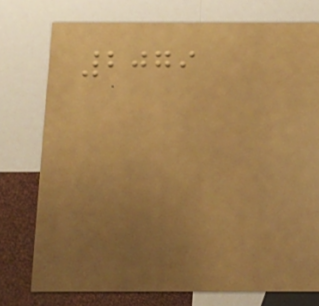2079
